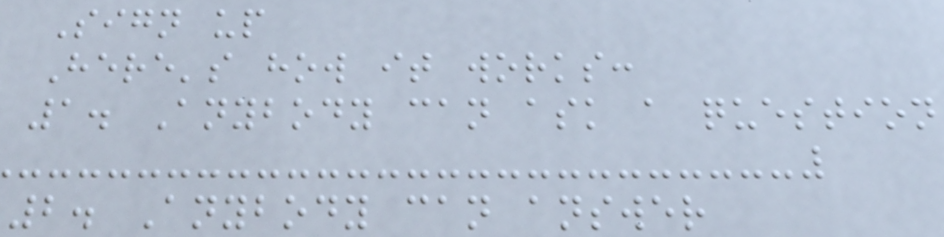Sign up
Here's how it works:
1. Anybody can ask a question
2. Anybody can answer
